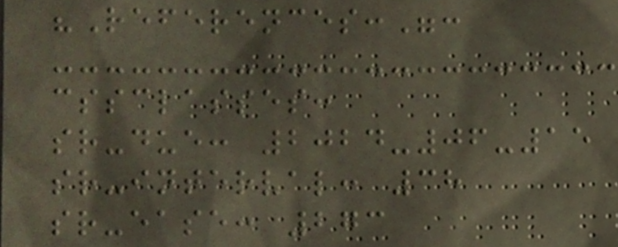"References:":
cssclasses:
sr-due: 2024-06-15
sr-interval: 38
sr-ease: 273
